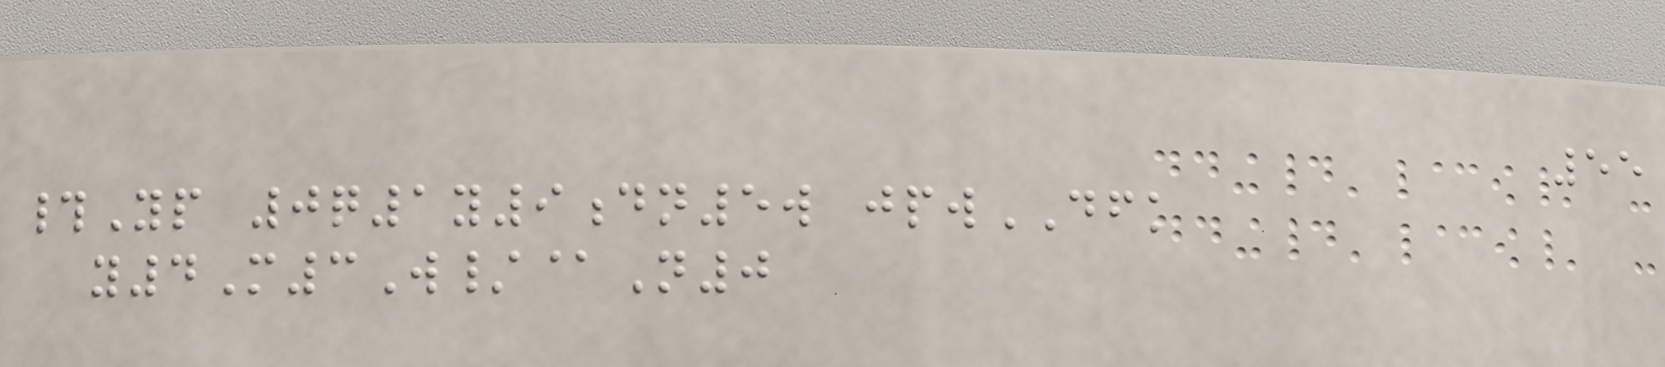55
#Yp 0q1y9dn5w jpwDFK
y4M3W/@N0
